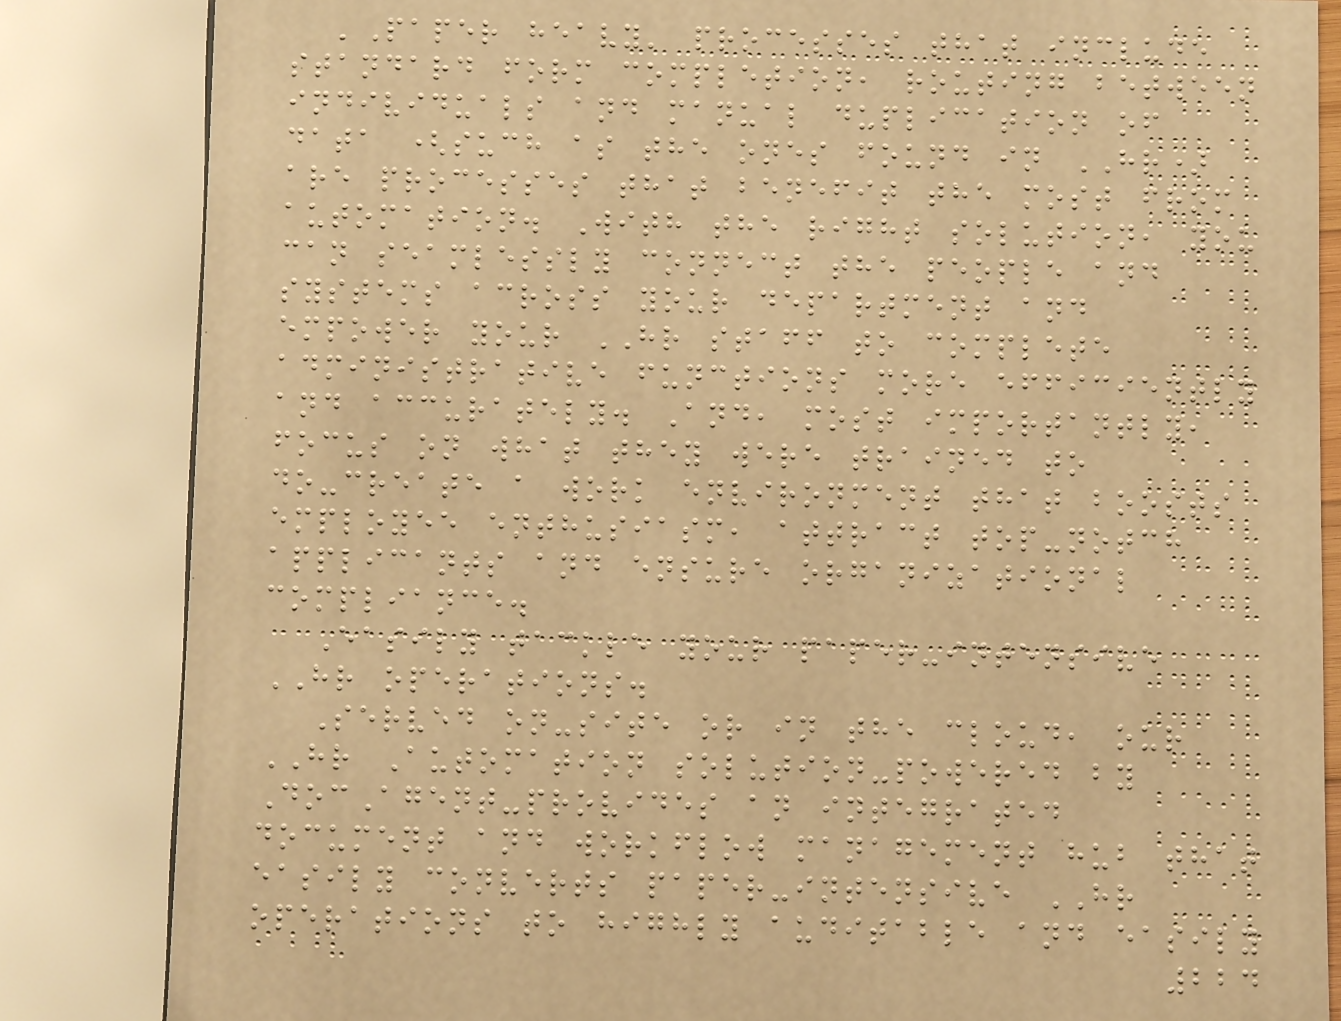'Paper heavy' processes that include
standard form completion, routing between
individuals and manual duplication of
data (such as the ones found in HR)
are processes that benefit the most from
automation. With the right solution, you
can seamlessly connect the people and
systems across your department and
empower your HR staff to complete
administrative functions more efficiently
and accurately. And, most importantly,
focus on what they were trained to
do-create a work environment that boosts
employee enthusiasm, attract top-notch
applicants and ensure organizational
compliance.
Easily tackle your paper-intensive
HR operations.
Served on-site or in the cloud, our
HR Automation solution-powered by
DocAgent-provides an integrated
document and workflow management hub that
easily converts paper-intensive HR
operations to highly auditable and easily
224
